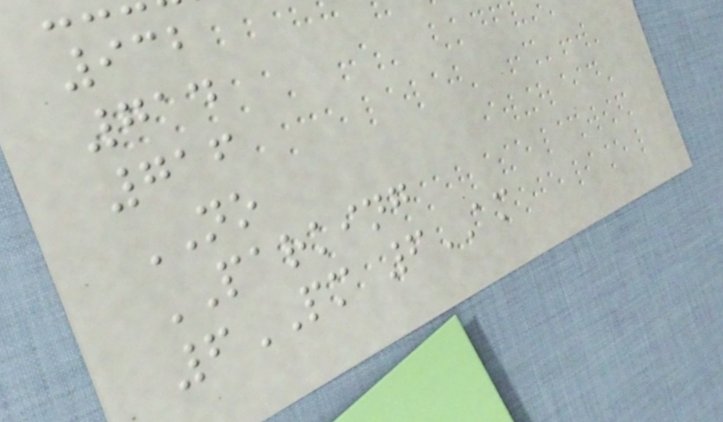932
714
716
NO
PARKING
6PM 6AM
